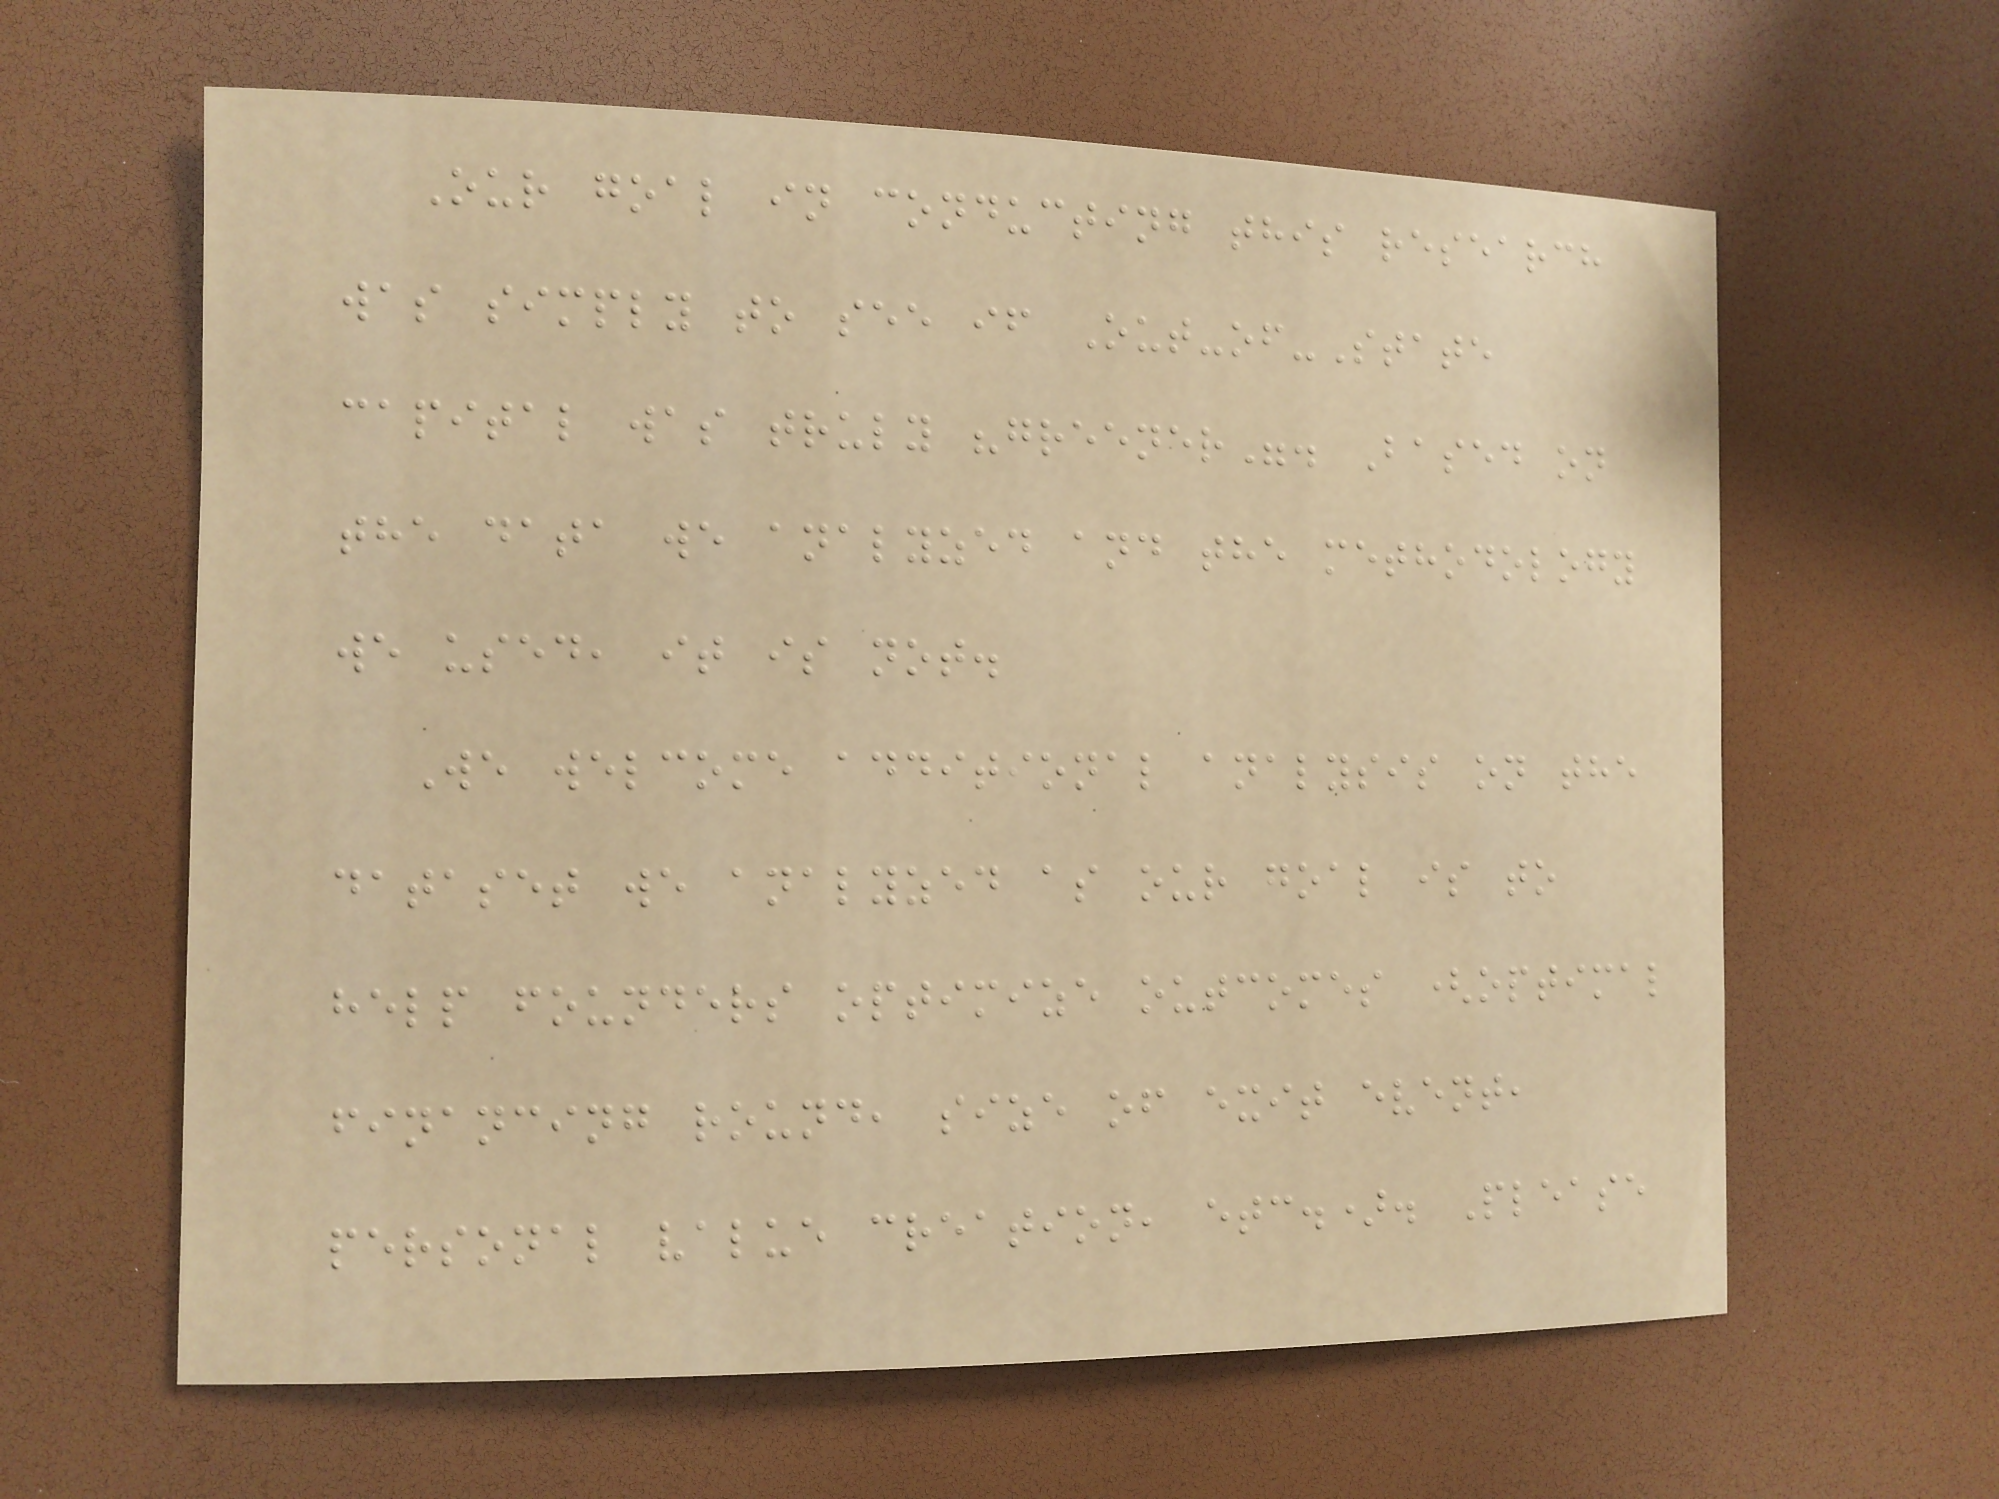Our goal in conducting this research
was simply to see if Out-of-State
capital was truly "greener". Based on
the data we analyzed and the methodology
we used, it is not.
We welcome additional analysis on the
dataset we analyzed as our goal is to
help founders optimize outcomes (optimal
financing round, size of exit event,
personal value creation, etc.). Please
